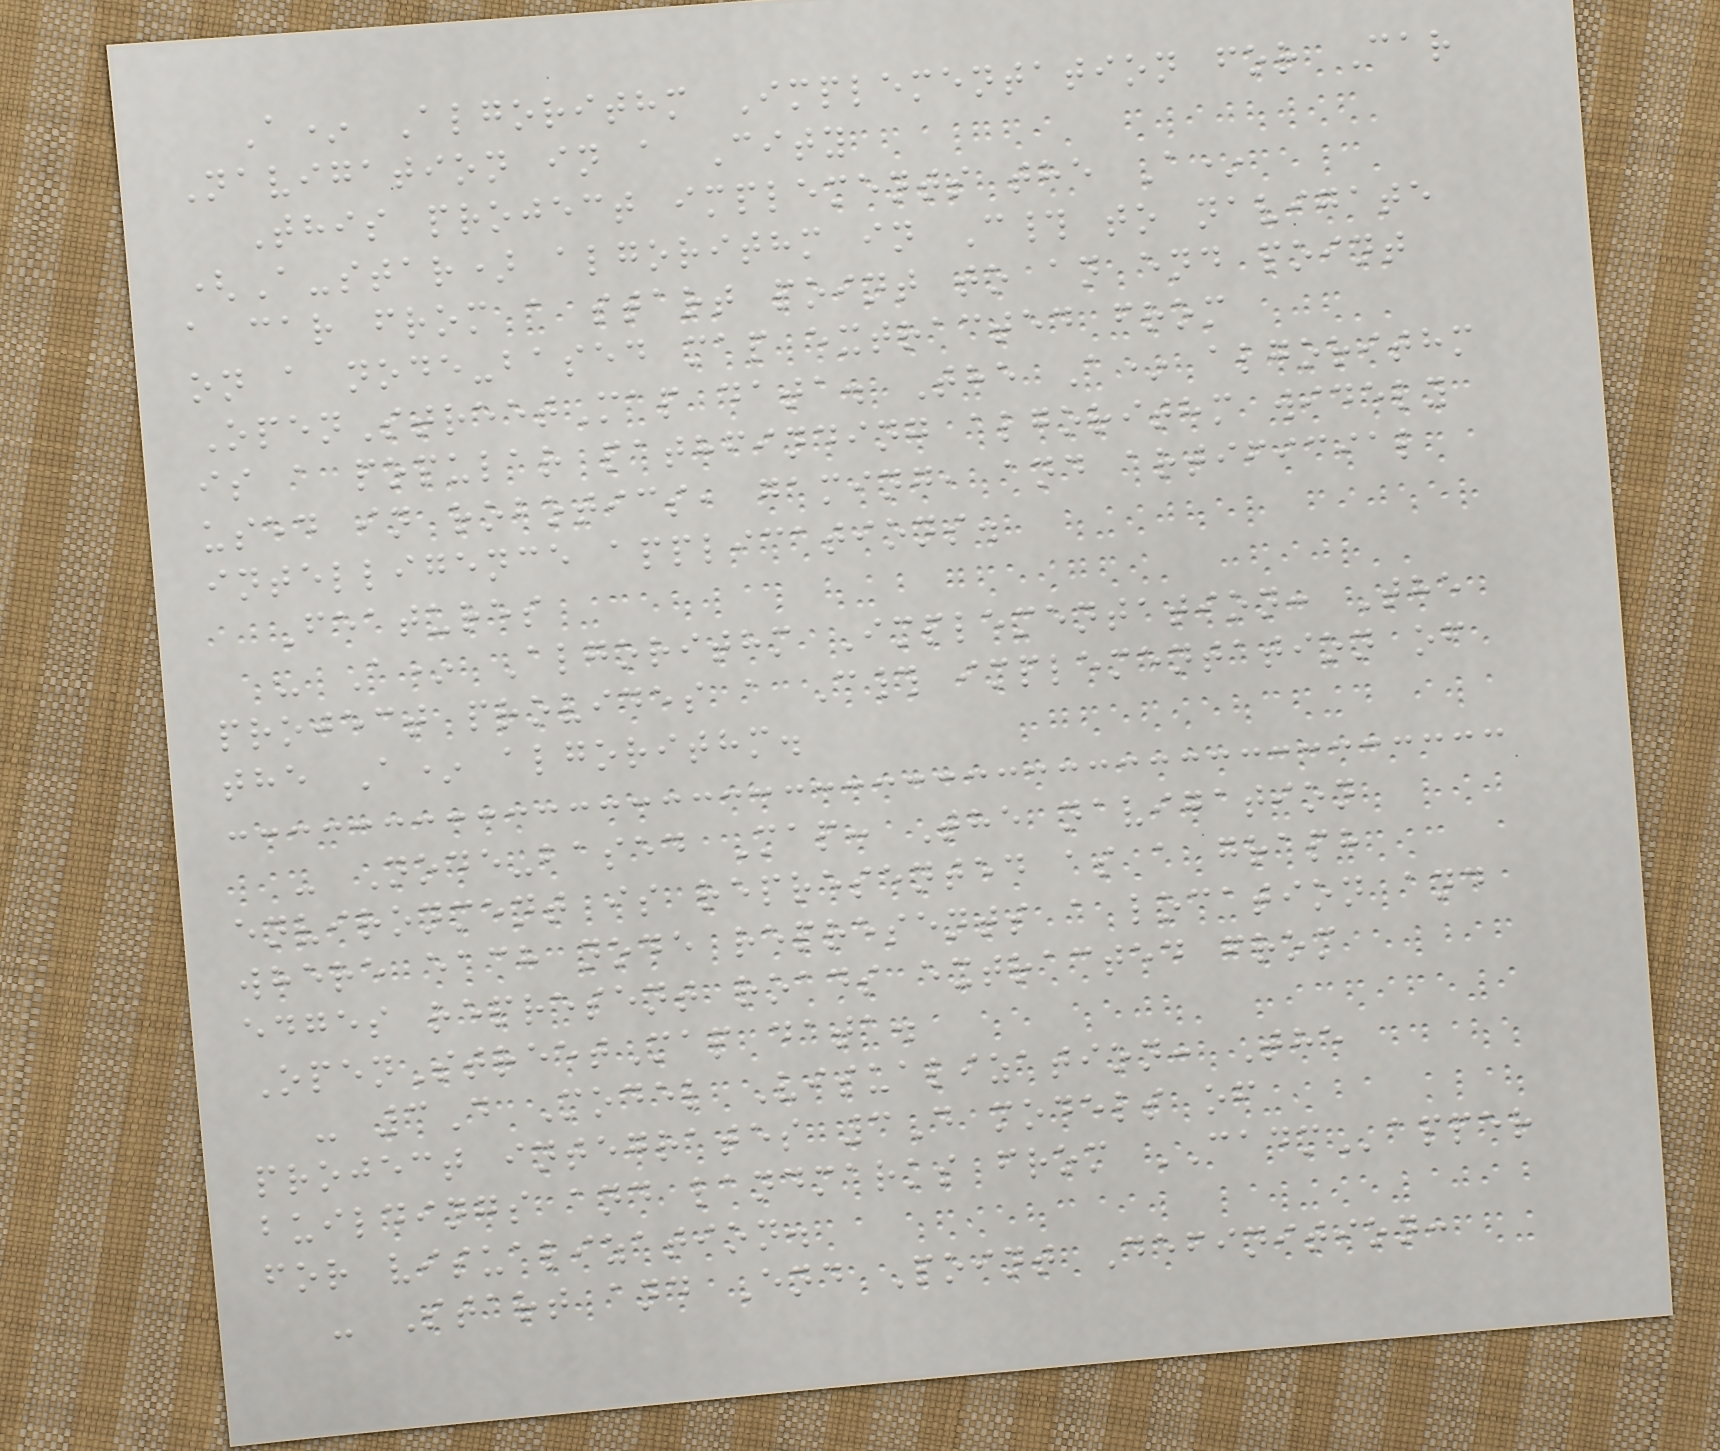A* Algorithm Implementation for Car
Navigation in a City
This project implements the A*
(A-star) algorithm in C# to navigate
a car from a start point to an end point
on a node-based map extracted from
OpenStreetMap data. The A* algorithm
is a popular pathfinding algorithm widely
used in robotics, gaming, and artificial
intelligence applications.
Features
- A* Algorithm Implementation: The
project provides a C# implementation of
the A* algorithm.
- Node-based Map: The navigation
environment is represented as a graph
where each node represents a location and
edges represent roads extracted from
OpenStreetMap data.
- 3D Model Visualization: The
project integrates 3D models of
buildings and landmarks from CADMapper
for visualization.
- Start and End Point Definition:
